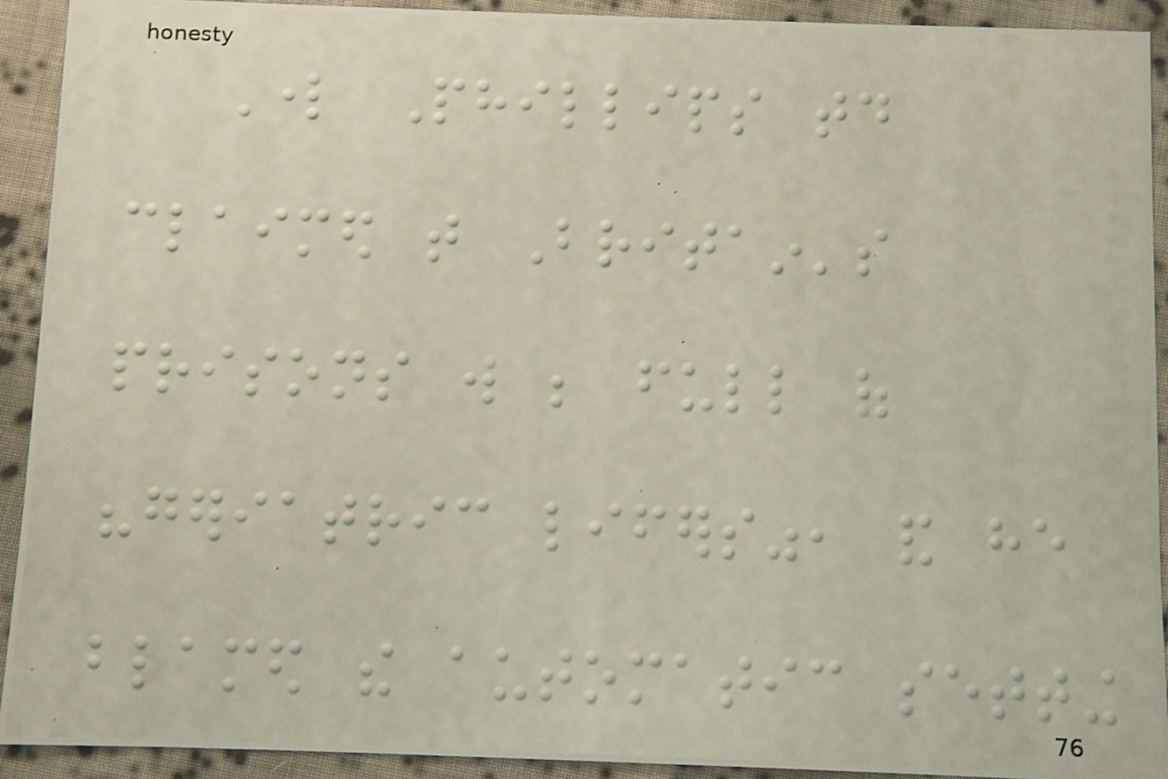Lord Phillips today
claimed that Britain's
prisons will be full of
"geriatric lifers", and he
blamed the automatic setting
